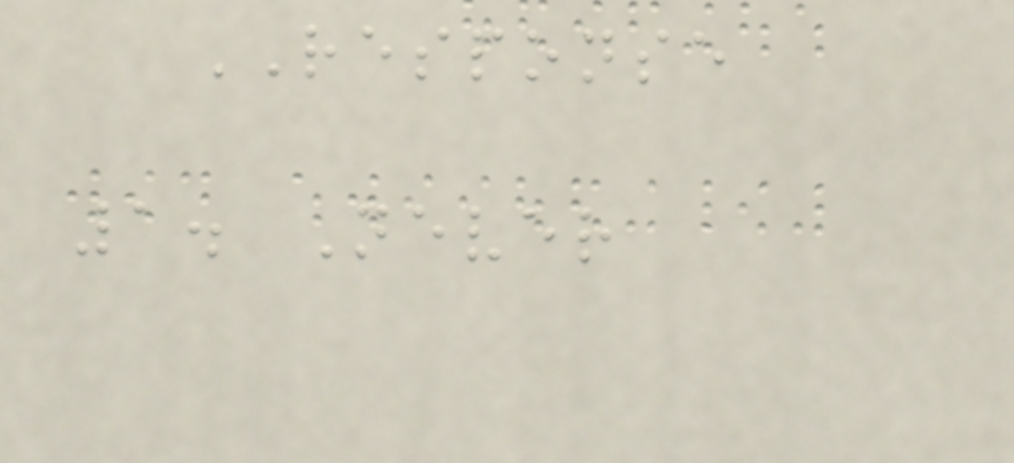RESPONSE
1. Never
